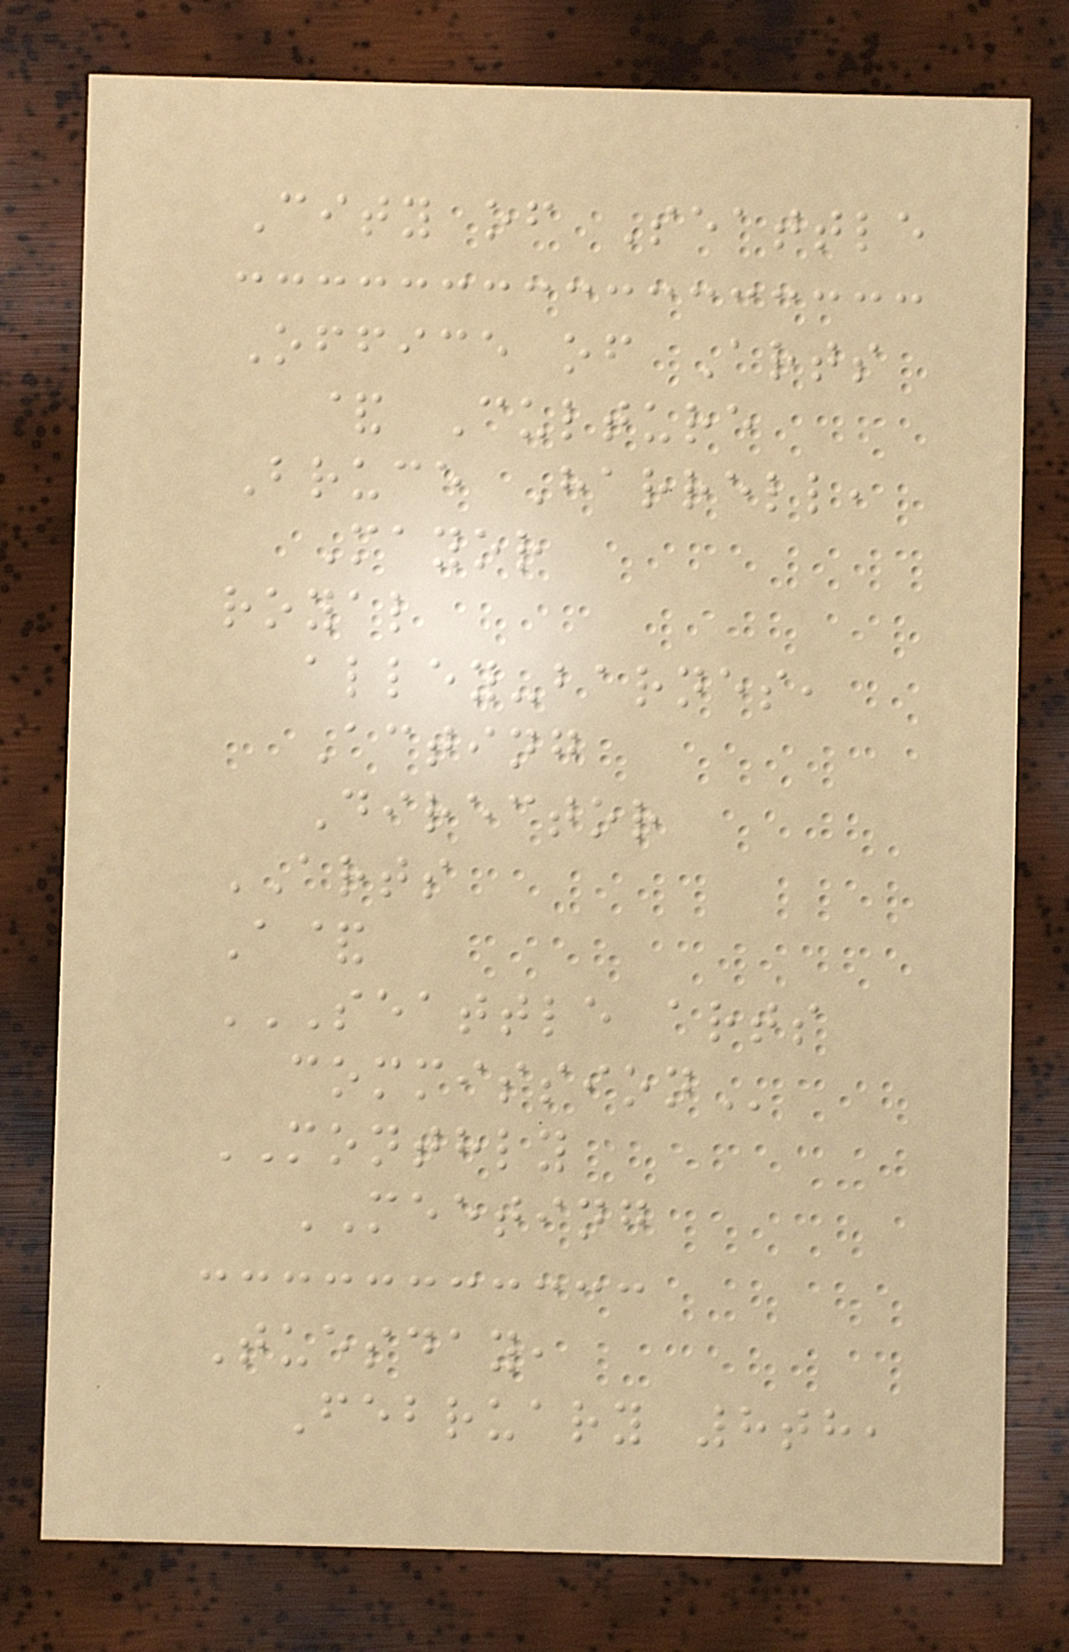City of Seattle
Office of Arts
& Culture
Bruce Harrell,
Mayor
royal
alley-barnes,
Acting
Director
ARTS
A&
SEATTLE ARTS
COMMISSION
MONTHLY
MEETING
Tuesday,
February 8th,
